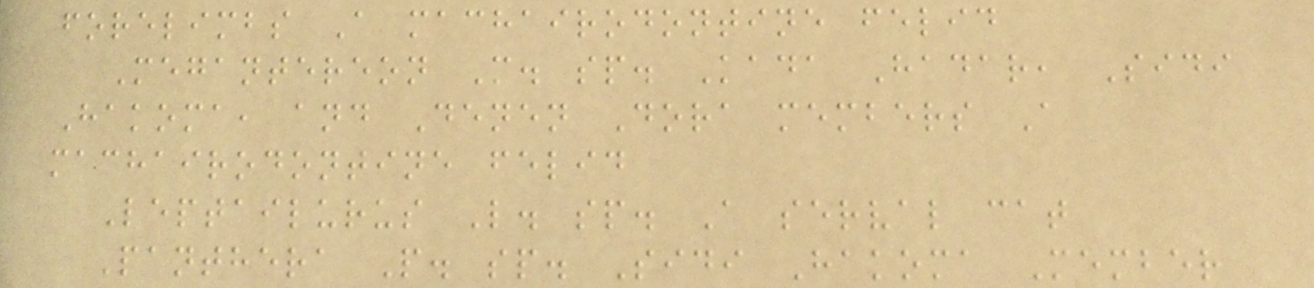forelimbs A machairodontine felid
Megantereon M. sp. Kada Hadar, Sidi
Hakoma, and Denen Dora members A
machairodontine felid
Leptailurus L. sp. A serval cat
Panthera P. sp. Sidi Hakoma Member
